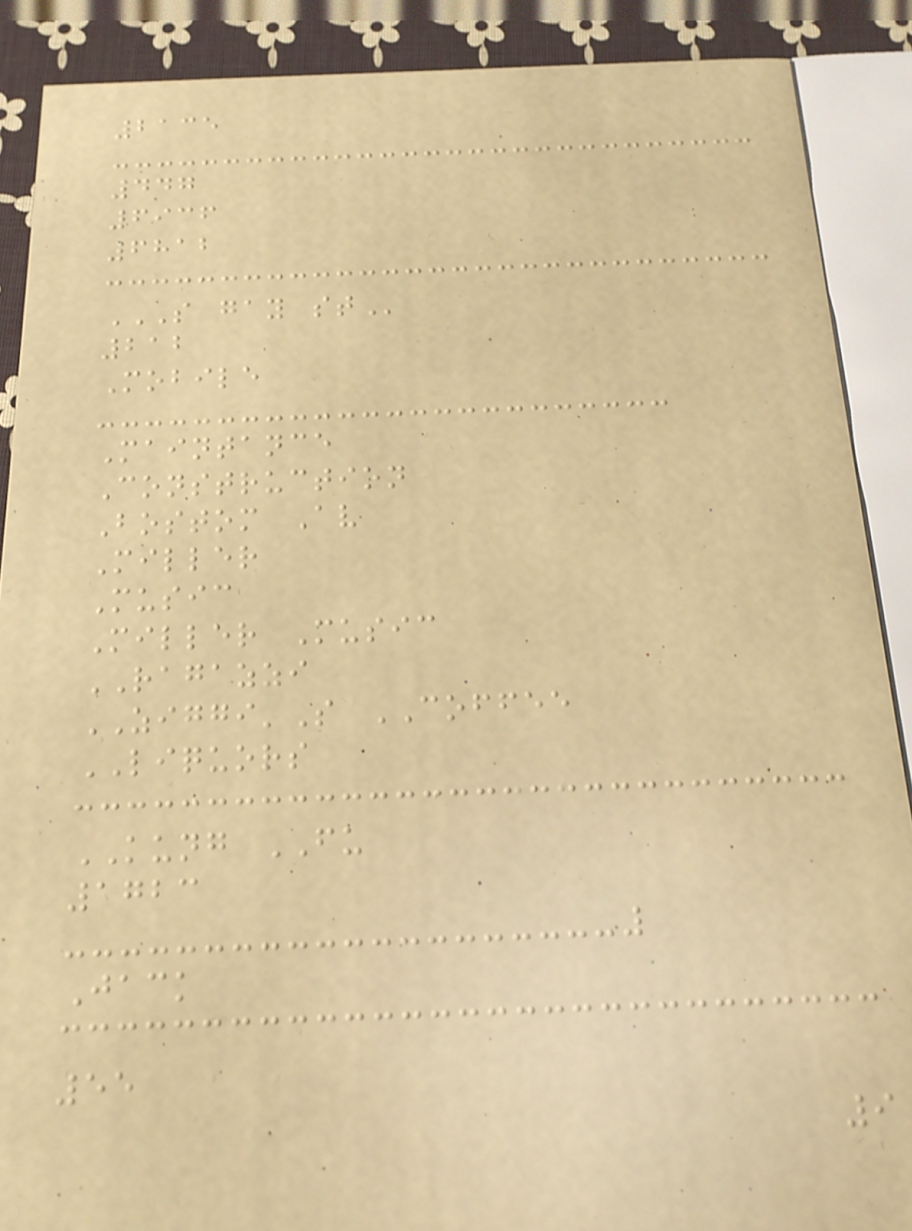2135
447
6936
6812
S GAY ST
212
Mobile
Maintance
Construction
Bostom Av
Miller
Music
Miller Music
RAGAZZI
ZIGGI'S COFFEE
LIQUORS
KUNG FU
1723
Jack
55
9
